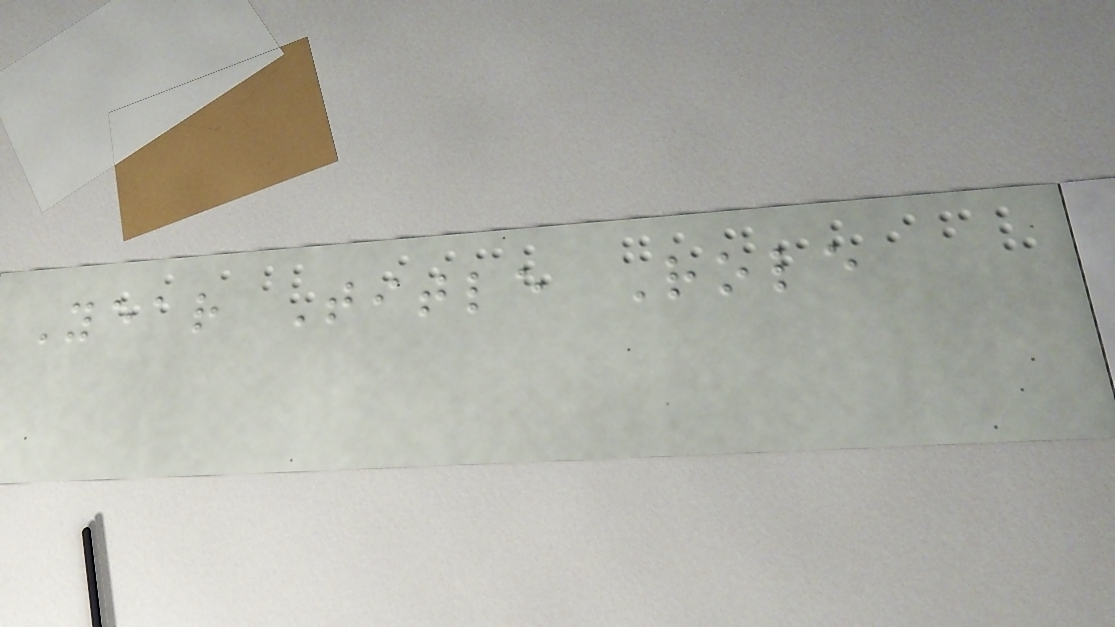Year Title Role
